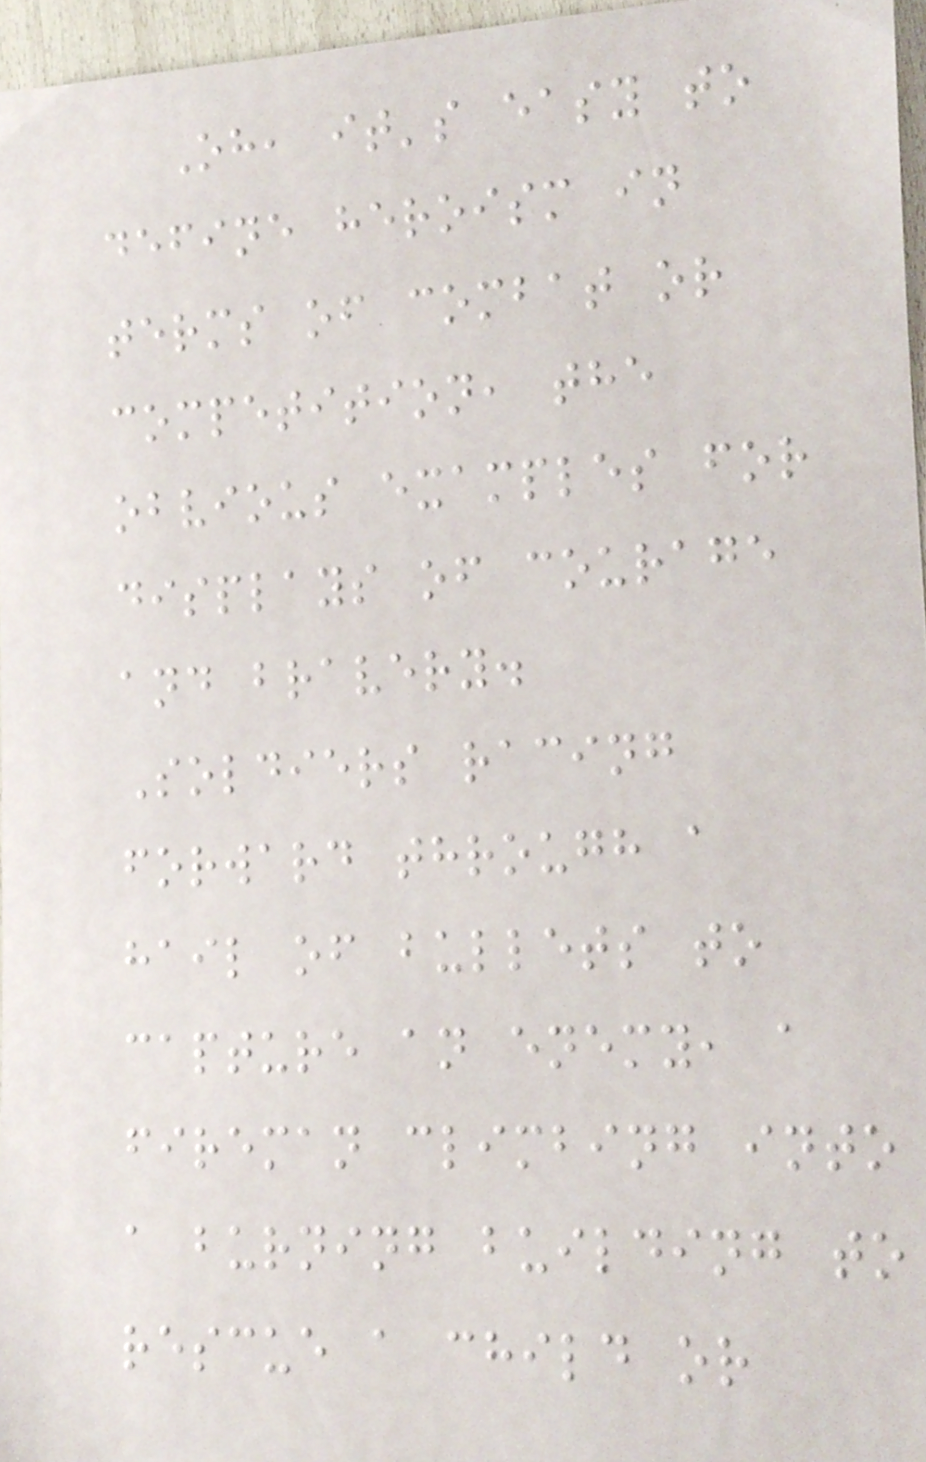Oh, it's easy to
define heroism in
terms of combat or
competition, the
obvious examples for
displays of courage
and bravery.
Soldiers racing
forward through a
hail of bullets to
capture an enemy, a
fireman climbing into
a burning building to
rescue a child or
